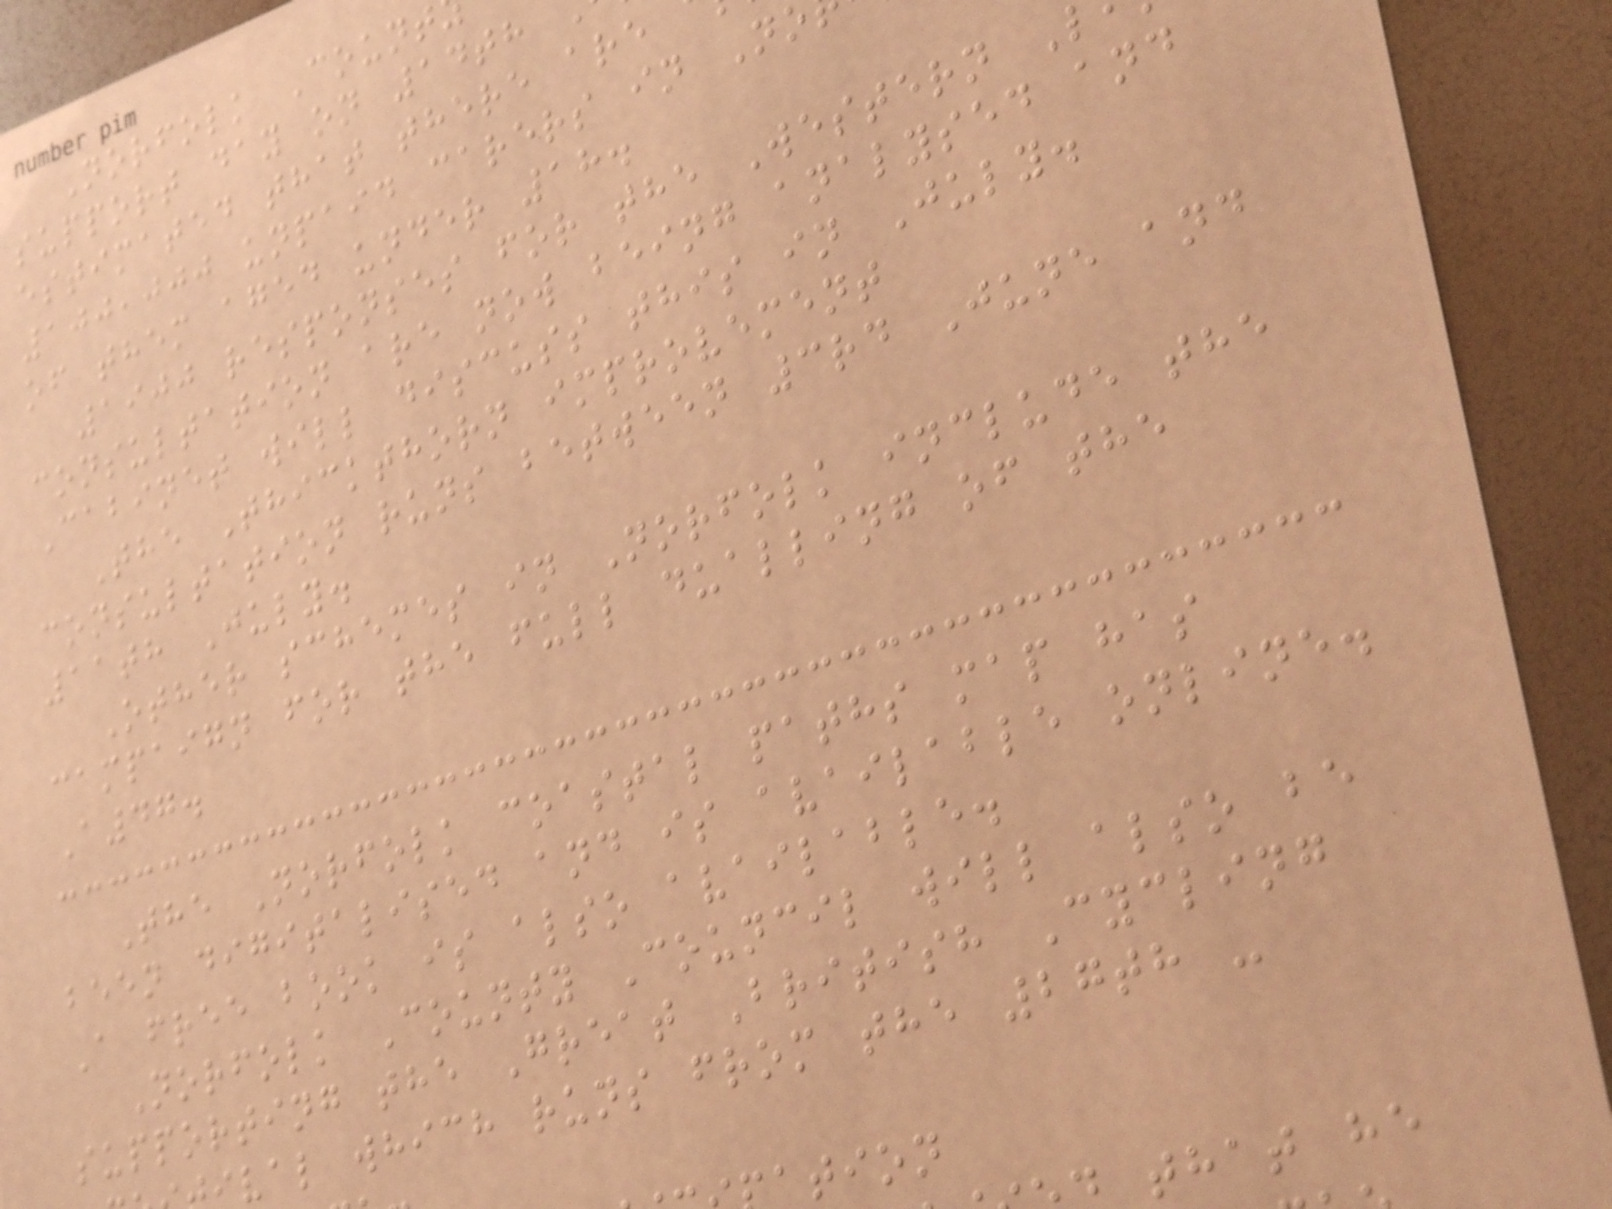Norfolk Count
support day on 14th
estimated that there are
100,000 unpaid carers in No
of them aged under 18.
1900 responses for the Western
consultation are now being analysed and
Cabinet will discuss this in July.
The Thickthorn improvement
consultation runs between 3rd June and
11th July.
Other schemes in Norfolk include the
campaign for the full dualling of the
A47.
The Norfolk coastal paths map has
been digitalised and is available online.
A free book is also available.
Norfolk County Council will also be
supporting the Great British Cycling
val which runs from the 27th -
